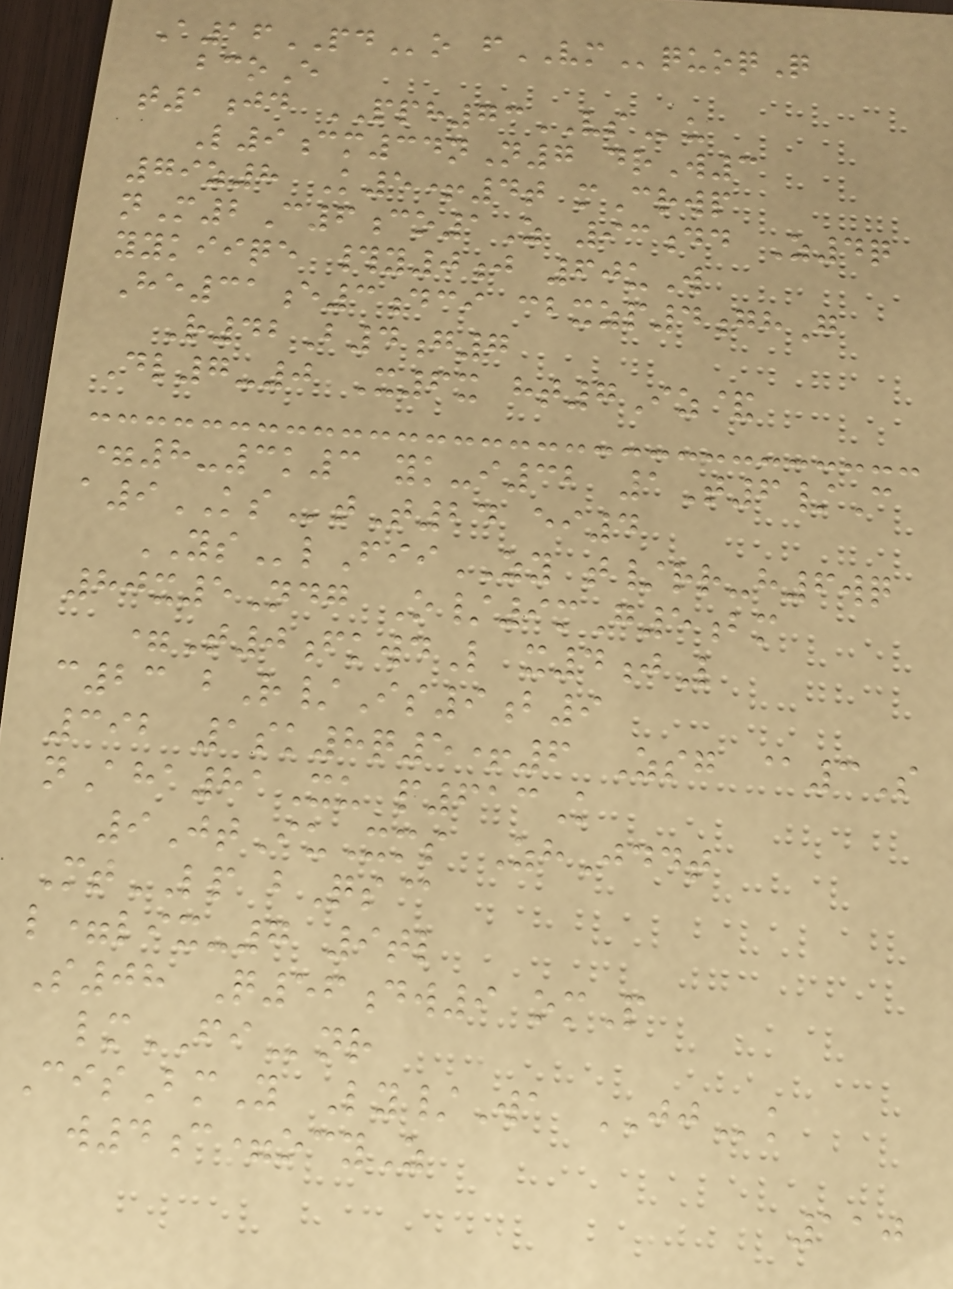A16PDo fVMquoqQ
bcoE
t1jd PPH73VSu
L9cm34nN7 drW3
79z8 K5+4t mCrwp
nM2C6co1Z 93dd Z4q
yykiiqe #y0j 60uW
He31e3dci cbxzp4ghG
R42B4g7
Dl7-0 X6x ht7Iz&
=8-3k3 yk-i32 1T6/C
a9KStT24 ei4
YSlFiiZY t/rr-h6wq
80x5Ndg O/9mG5bm
=T0fkwdL x4jL
c23 bR/Is9b9
392 1sk8q5+6 Zsg @3S
nAha81Xu p613K
9JtIuXms ZhJddt
MtLP bQs@
l=lix-7 9tl
S08 Q56dw9 omP
lmFInr
CisBmY Ly/Wa JJk
w4c=ocyZ
110
